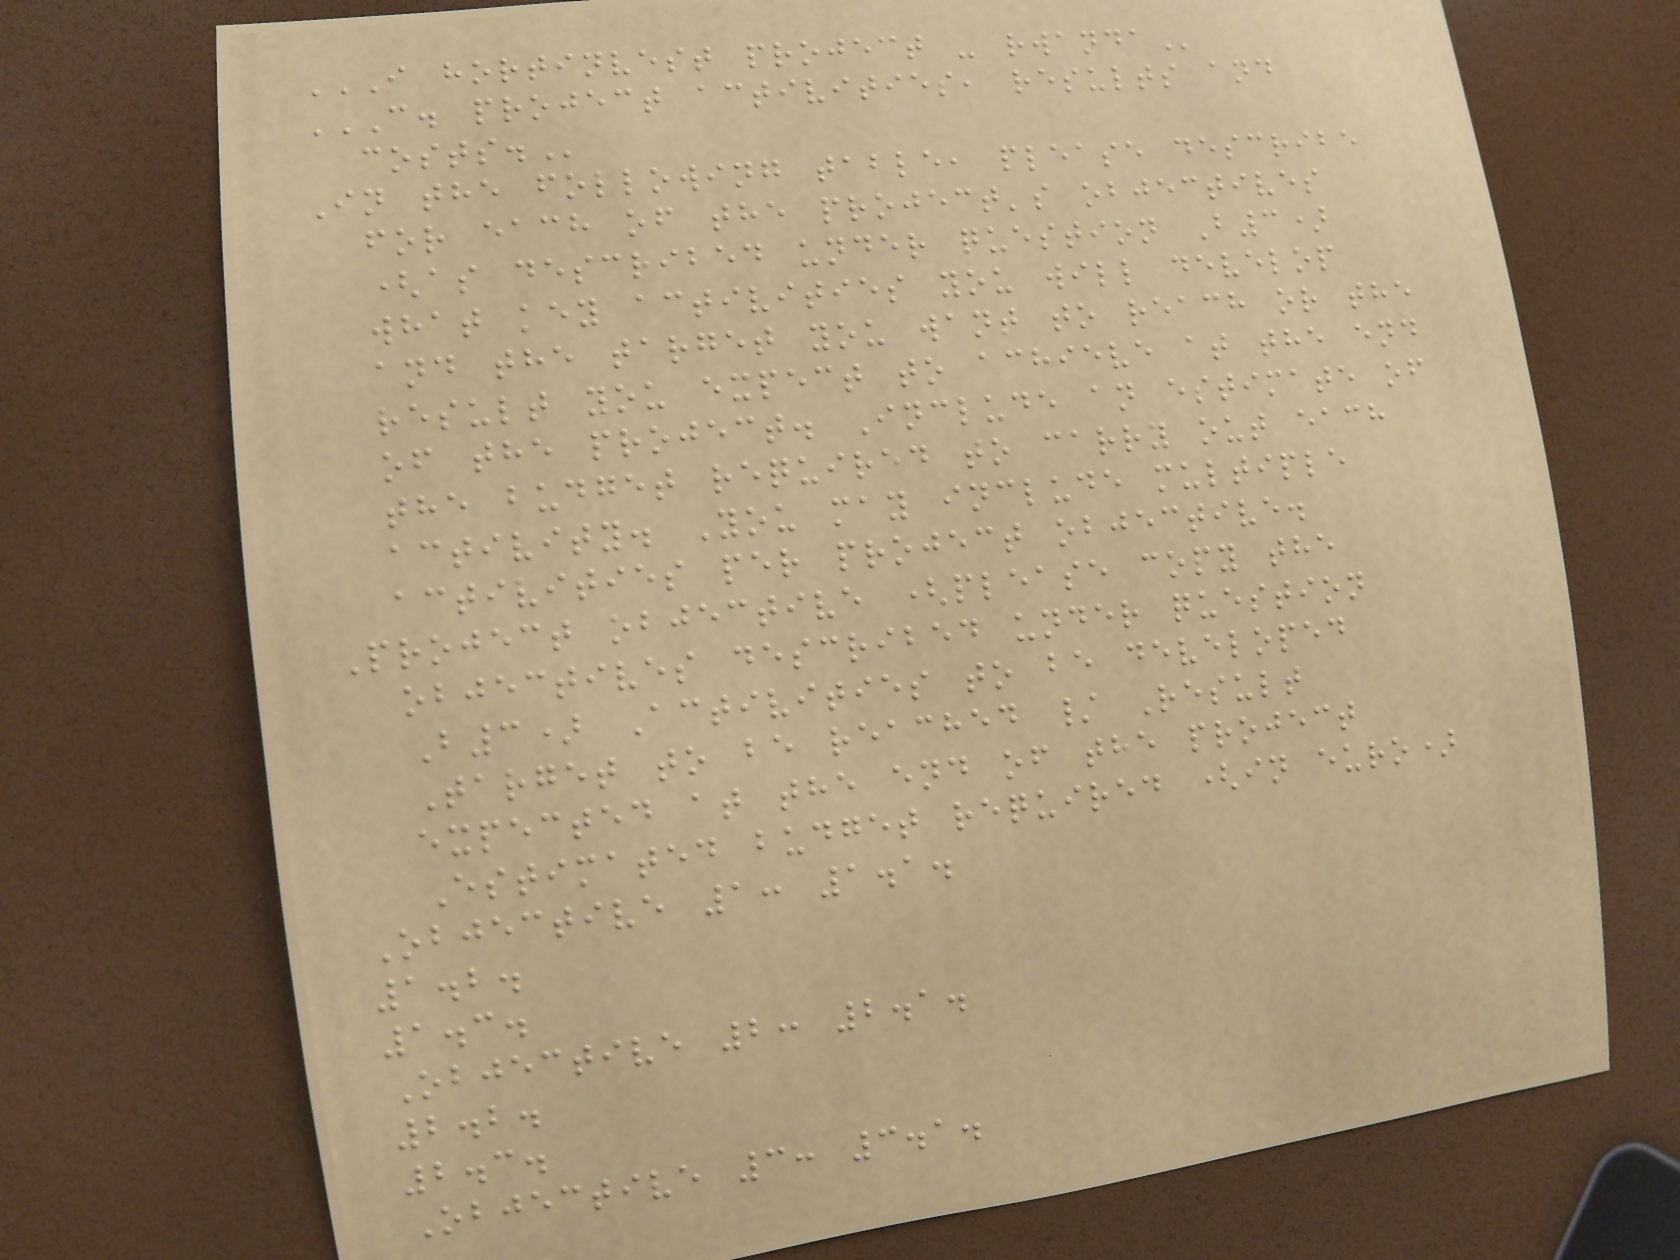I HORTINVEST PROJECT - RWANDA
C. PROJECT ACTIVITIES, RESULTS AND
COSTS.
In the following table, please describe
for each of the project's objectives
(as described under question B3)
what key activities you will develop
and the target you want to reach or the
result you expect to achieve at the end
of the project. Include an estimate of
the budget required to carry out each
activity. You may include multiple
activities per project objective.
Project objective (please copy the
objectives described under question
B3) Activities to be developed
Target to be reached / Result
expected at the end of the project
Estimated budget required (in euro)
Objective 1: 1.1.
1.2.
1.3.
Objective 2: 2.1.
2.2.
2.3.
Objective 3: 3.1.
